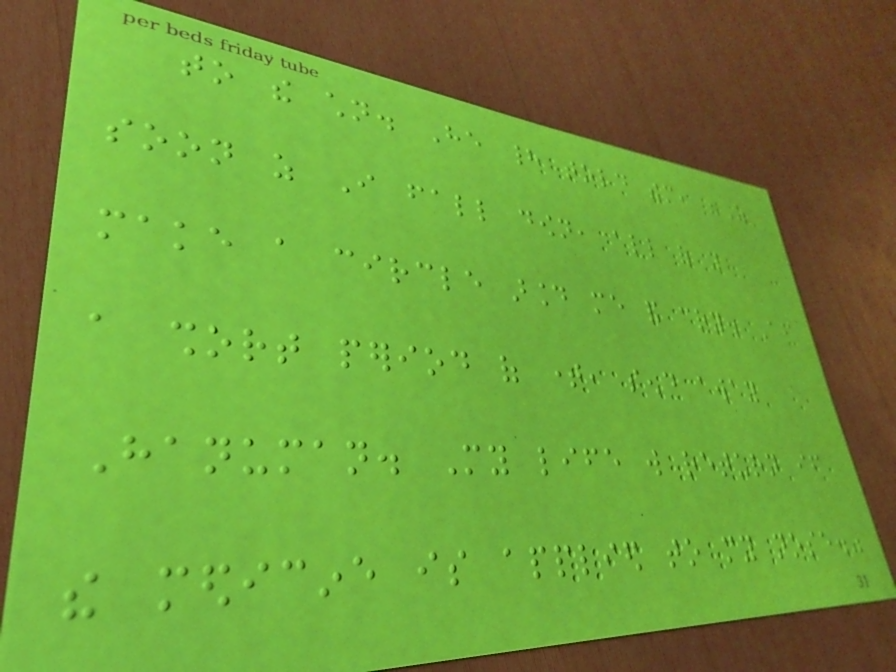to the children. He had told them, "As
soon as I fall down, all of you
make a circle around me and cry. After
a short period of time, send away
Hanuman. My life will return if
the medicine is applied to my nose."
